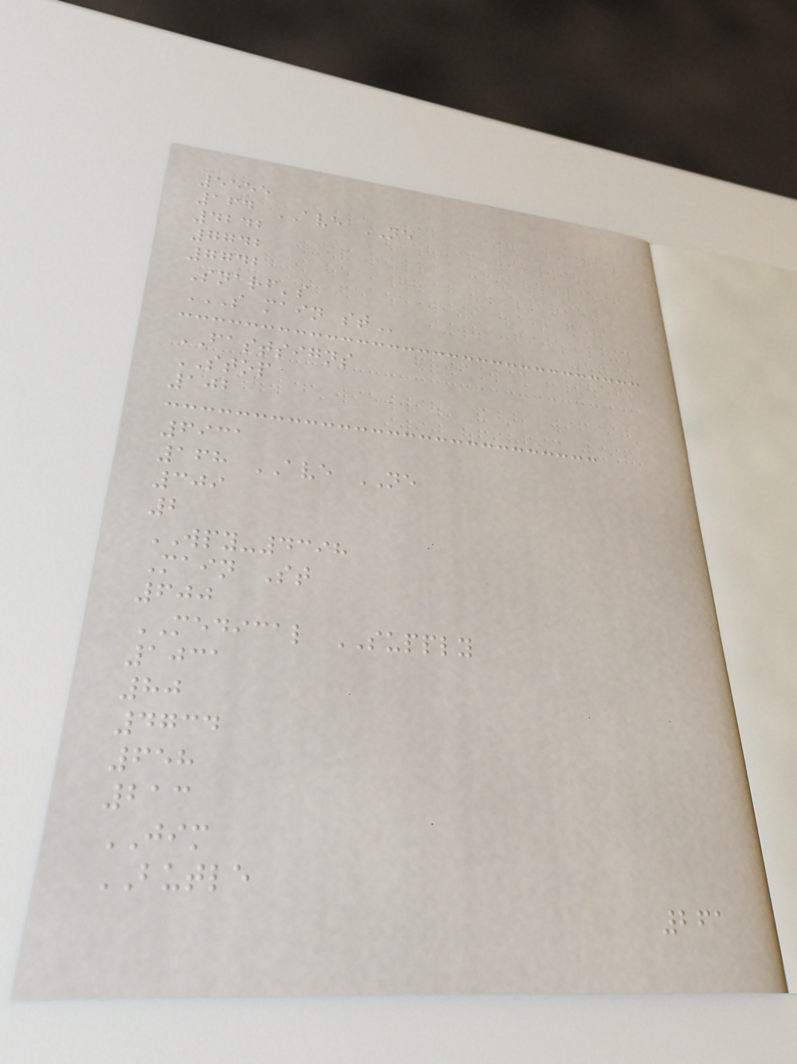5555
164 AVE NE
4242
7742
7742
Snarf's
S MAIN ST
FASTSIGNS
STOP
102
6931
168 AVE NE
309
2
WPY-4398
Main St
600
MEDICAL SUPPLY
1031
80
4734
658
213
JIM
BUTLE
261
